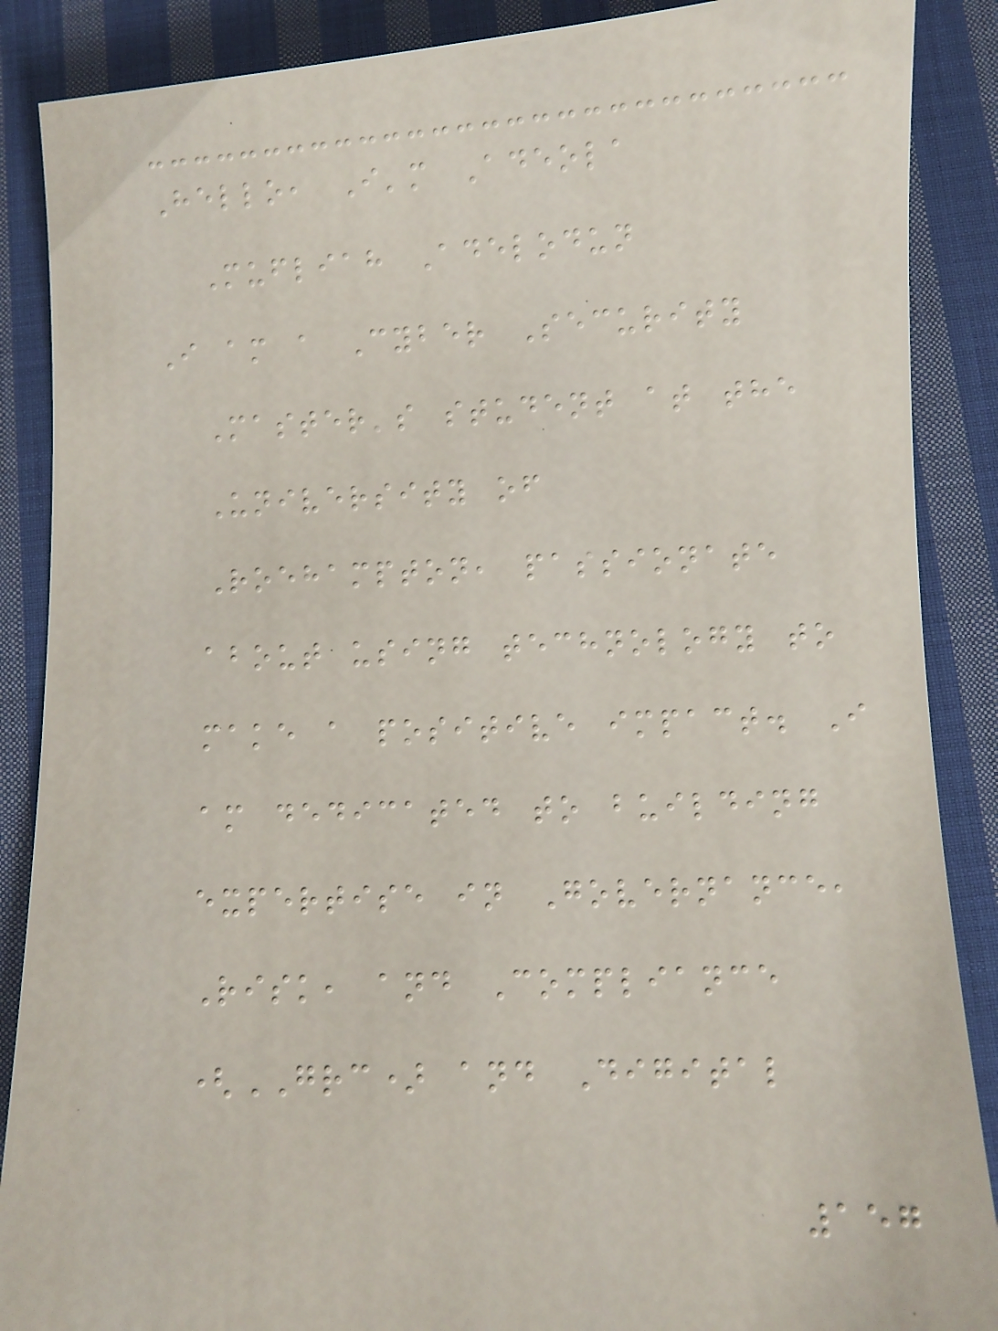Hello, I'm Adeola
Mufliah Adelodun
I am a Cyber Security
Master's student at the
University of
Roehampton, passionate
about using technology to
make a positive impact. I
am dedicated to building
expertise in Governance,
Risk, and Compliance
(GRC) and Digital
157
